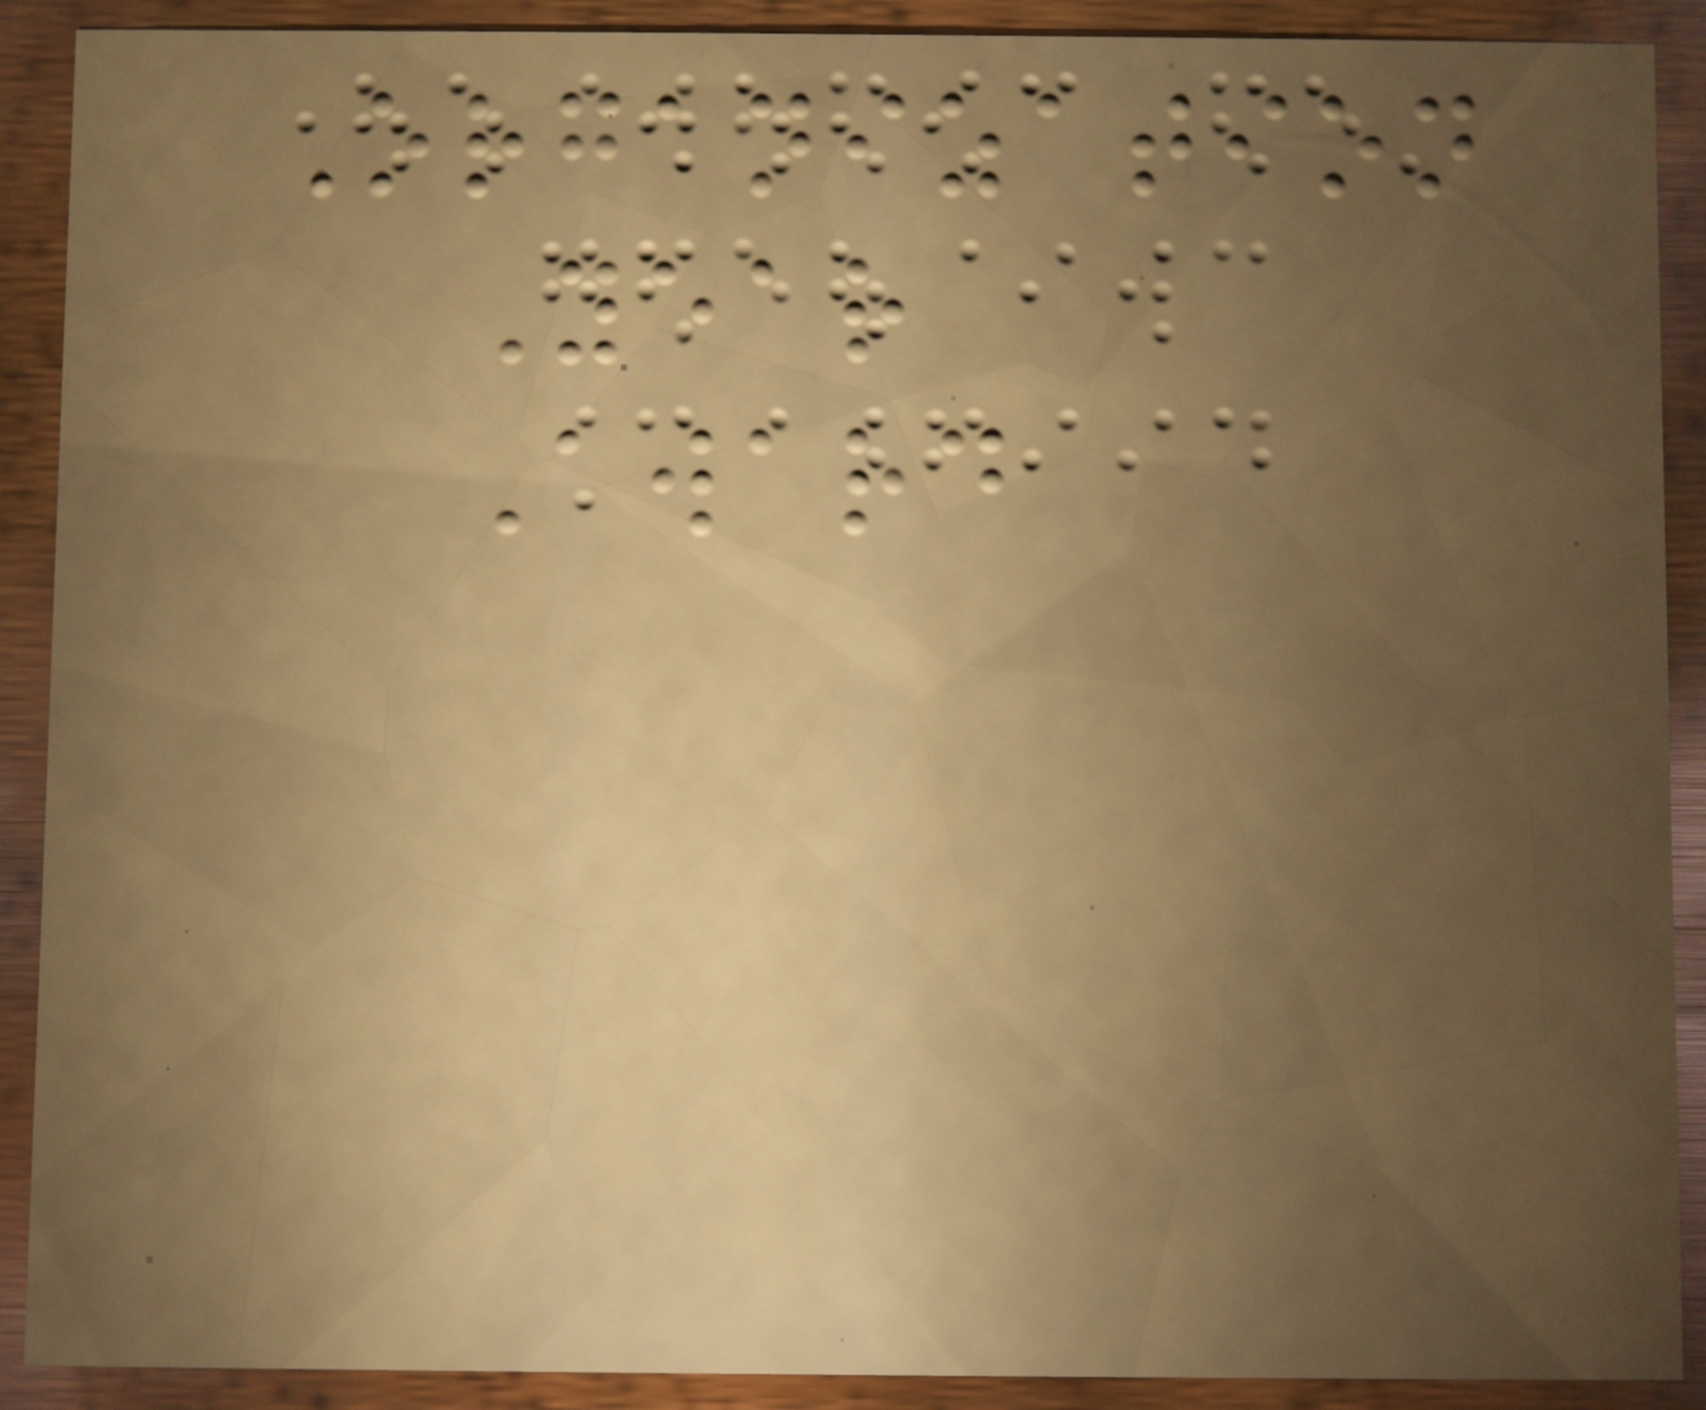Organization
Year
Award
